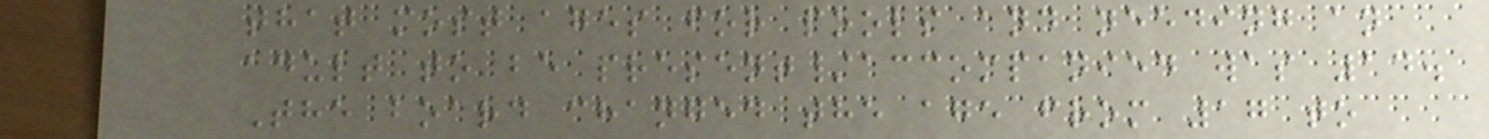that most ages for pools and needing an
adult to be present/accompanied was 14.
The board changed the age from 17 to
